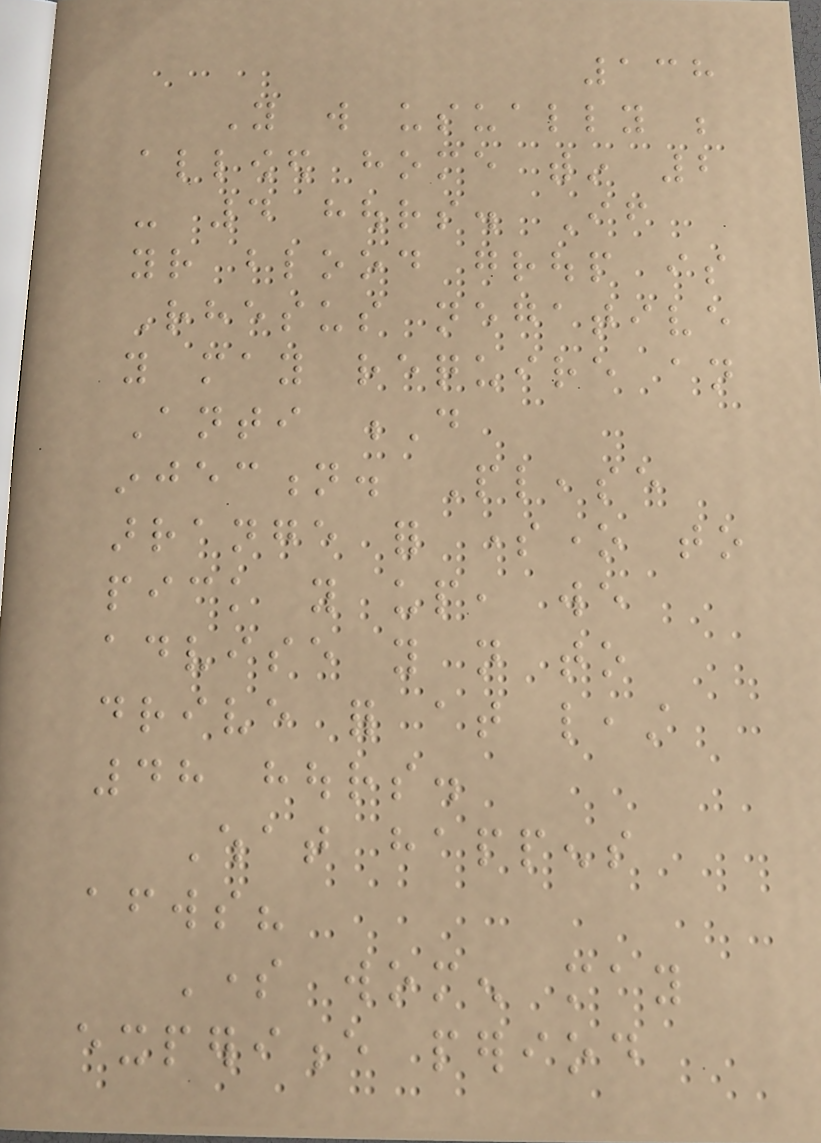138
You will usually be
allowed home within 2
- 4 hours. If
your blood group is
Rhesus negative
you may require an
Anti D
injection. Please
arrange for someone to
pick you up, we
advise you not to
drive for at least
48 hours.
What happens
afterwards?
Some women may
experience period
